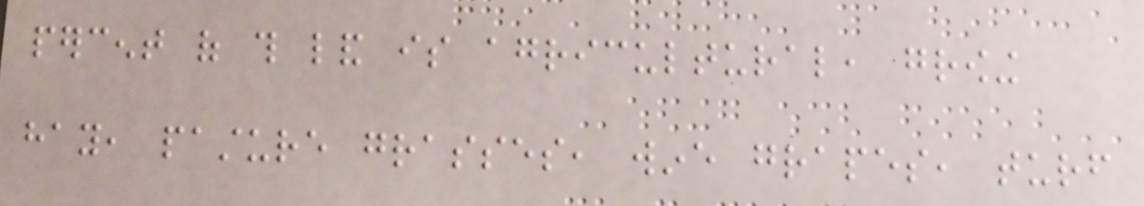percent of this land is agricultural, growing
hay, pasture grasses, wine grapes, turf
